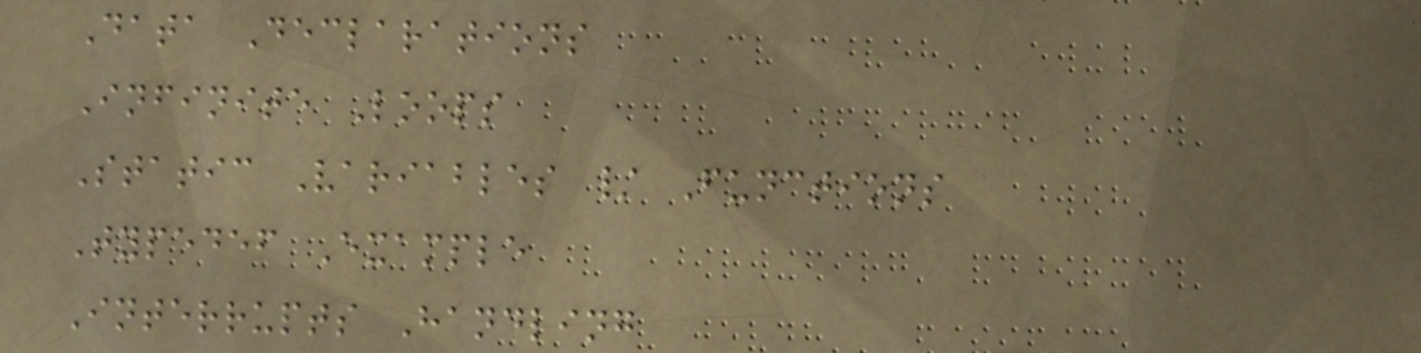Data Declarations
Infinite Loops
Static Variables / Functions
Typedef Example
Interrupts Handling
